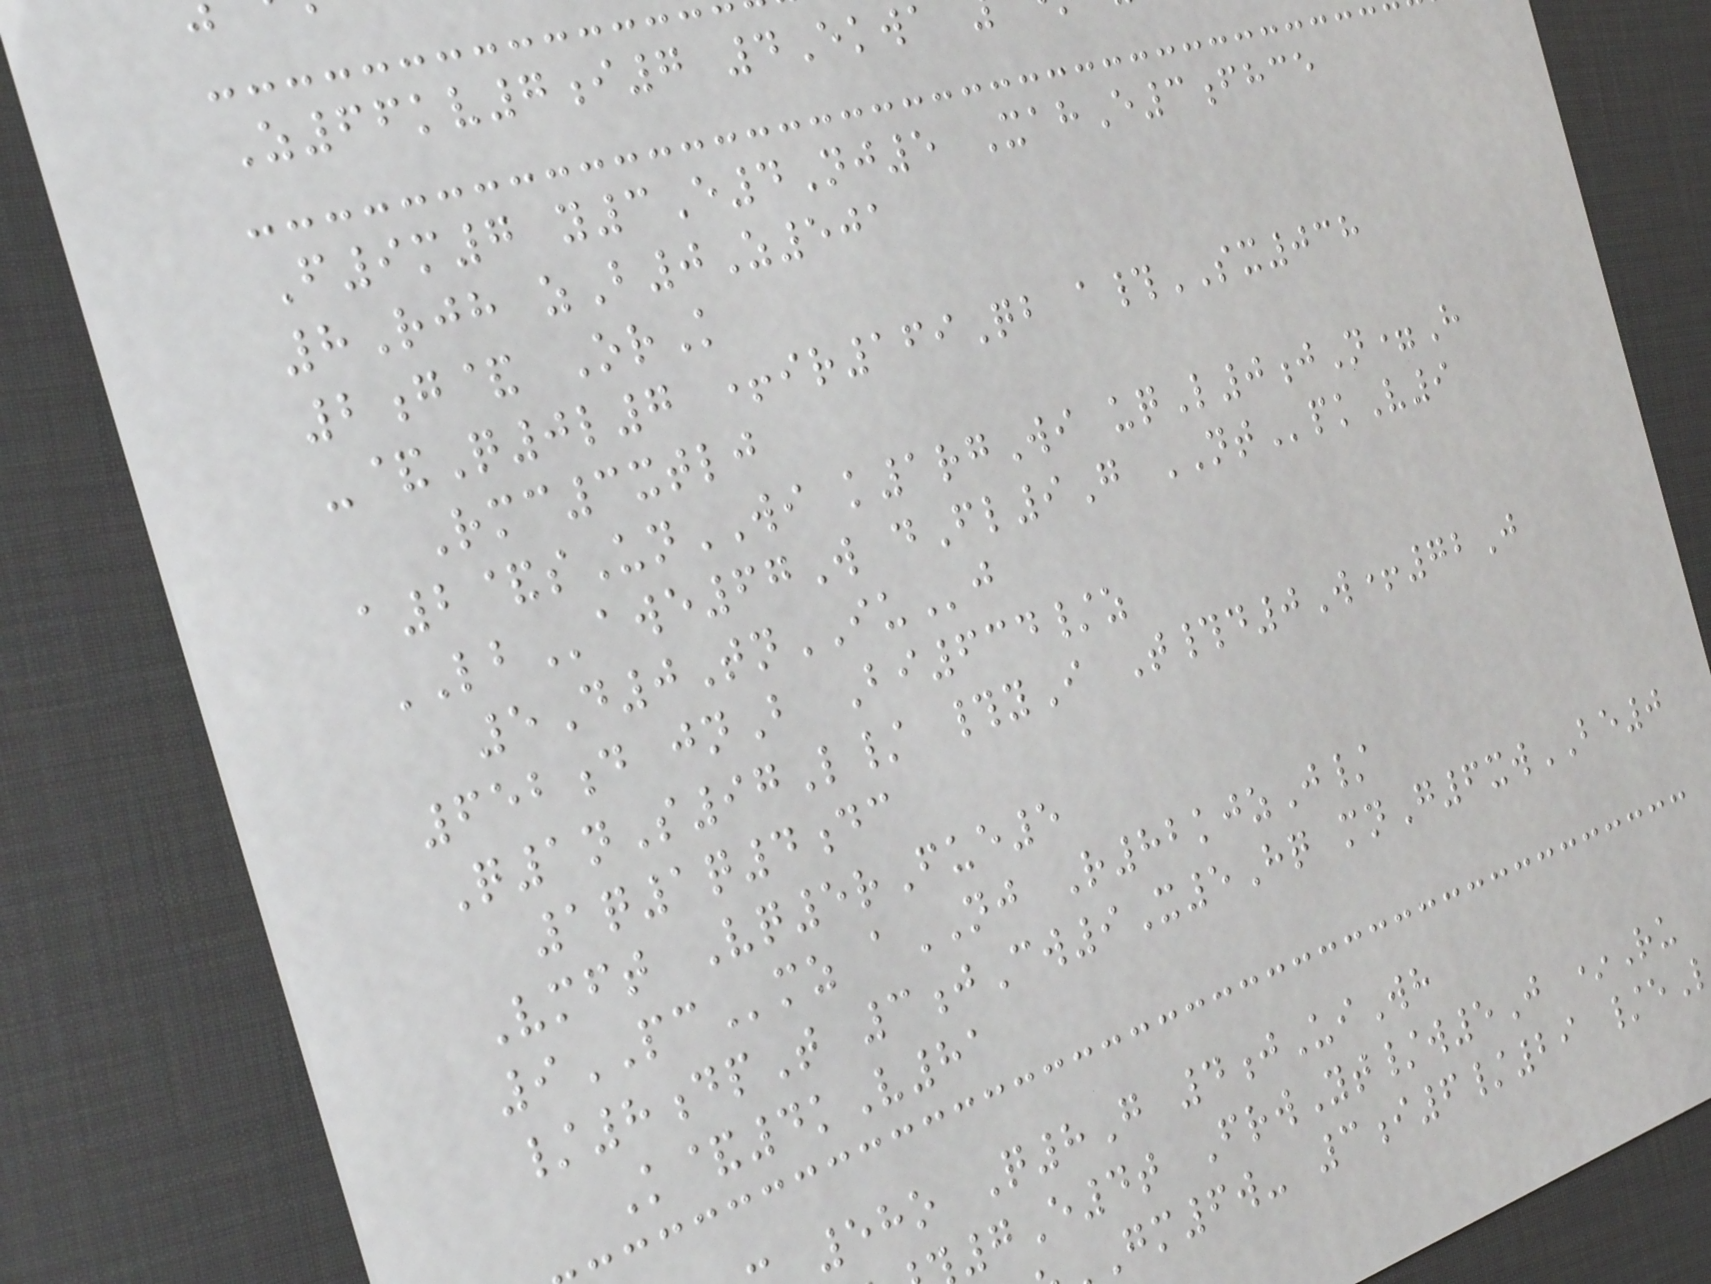Z66kv7i7 4Ekwa
F9m7 y3E4Nj5 XahE3fhce
8Rjh zB0Z501
2g& OrK
-&Q0l7 +ir169Qb a#SX038
Rmc3xtlj
a2&sUnWI k1rgWi uqL0jN=H
LBawe67W dFl9G NTpkV9
5D0TnIUj
652d jnB Bi634/z
Q1nS97L/ #yI T#d0W+72J
1q1q4dc
Vmft Vq5rFue5
9PCmz aNJ R82kjzJ/
/8dpT 3jCw9X5Hq mnG6xwBE0
K&4kV81
58o Q8G 4jUiWh
7E4t FrwYt/w5J *Ru
gm6w- 3i6/29 /e
